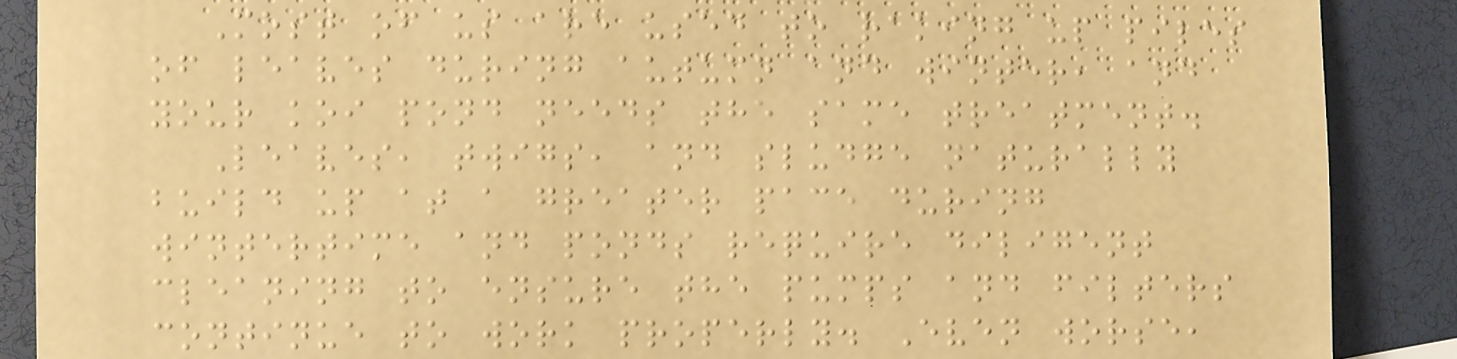Most of us are used to raking up piles
of leaves during autumn and winter, and
your koi pond needs the same treatment.
Leaves, twigs, and sludge naturally
build up at a greater pace during
wintertime and ponds require diligent
cleaning to ensure the pumps and filters
continue to work properly. Even worse,
